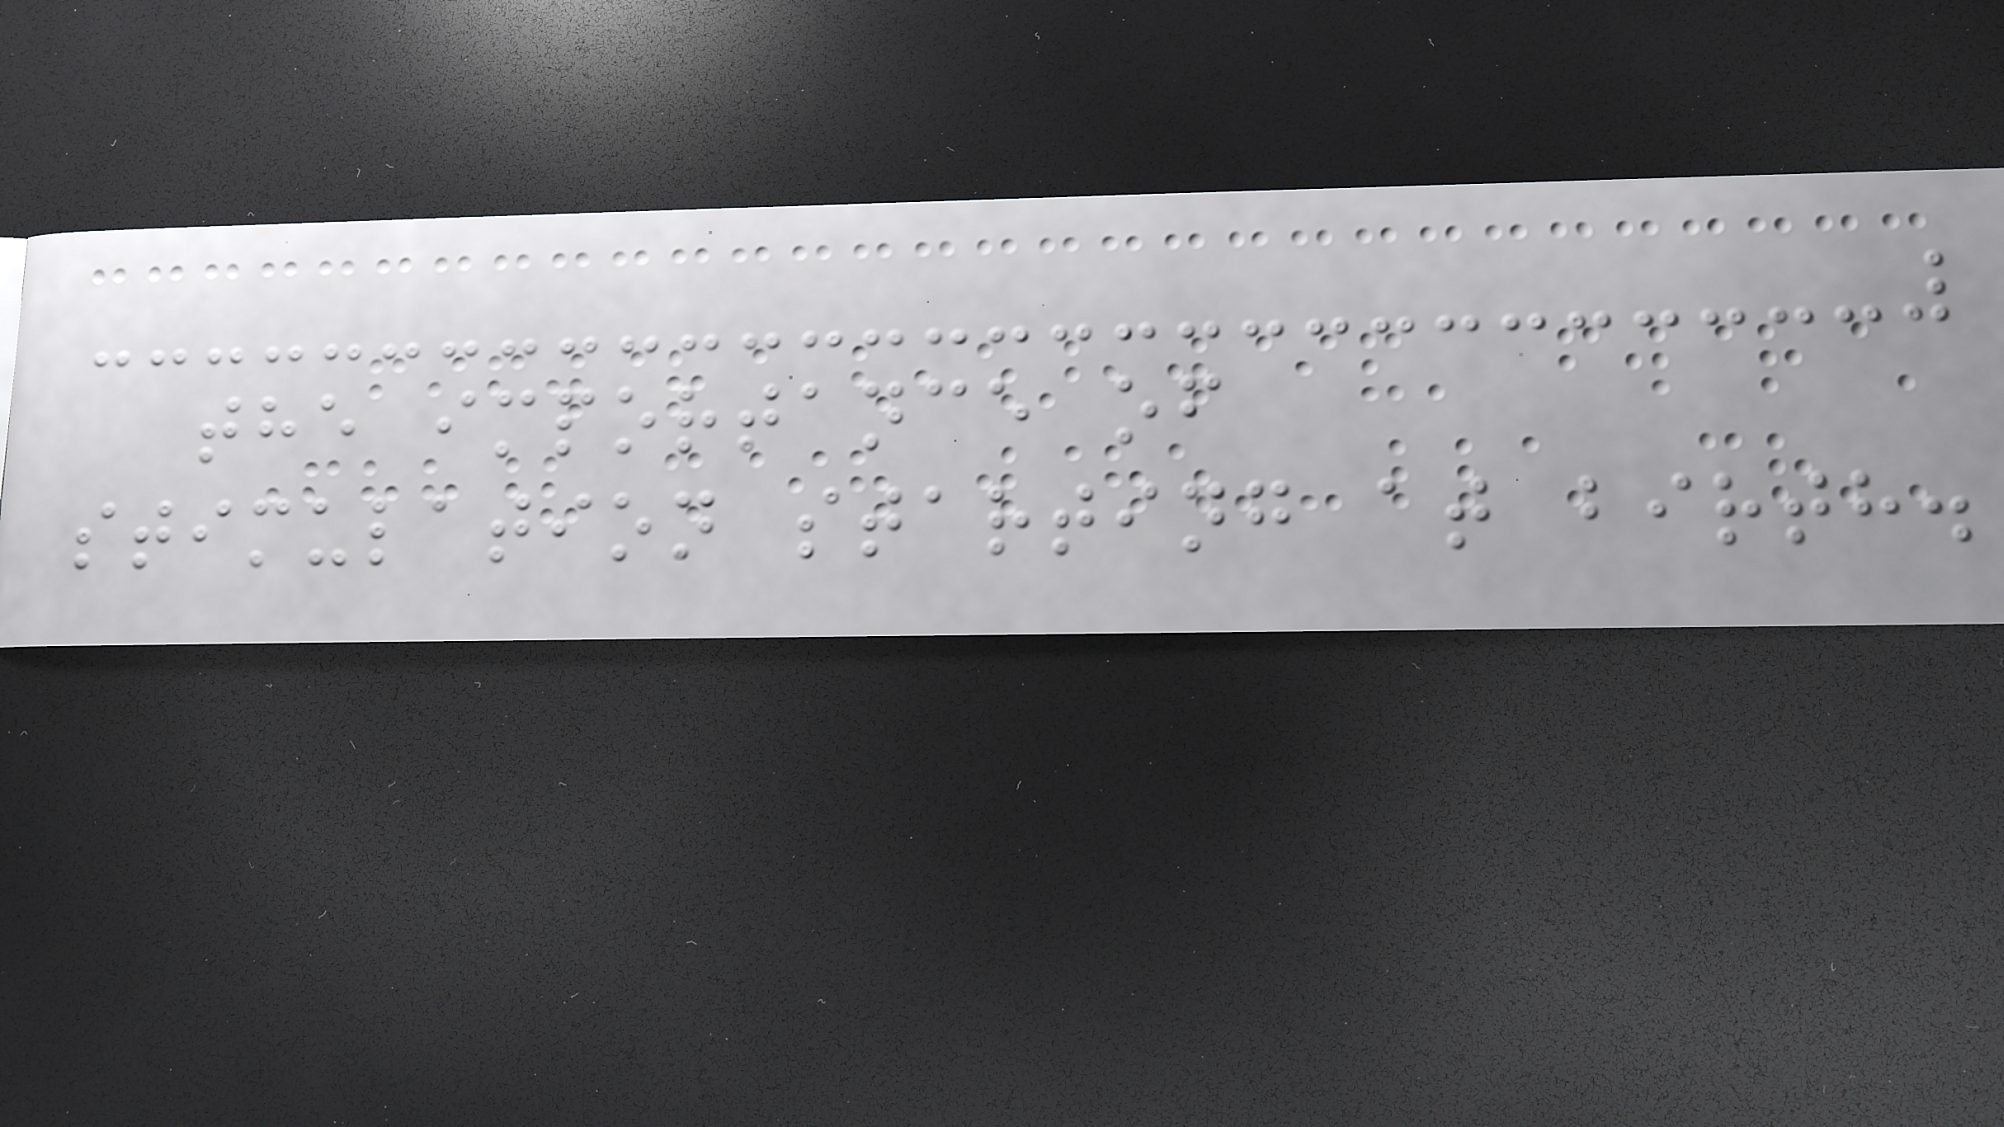the importance of
stimulation starting at birth.
